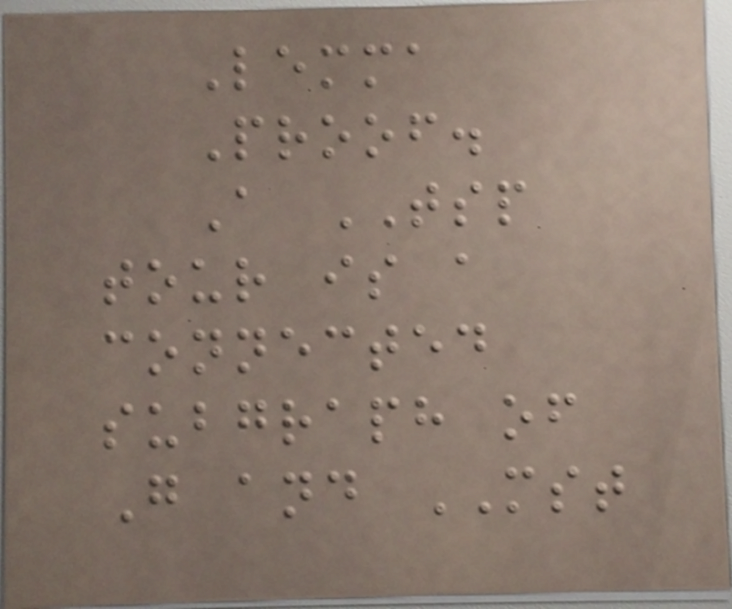Lemma
Proof.
A TSP
tour is a
connected
subgraph of
G and MST
